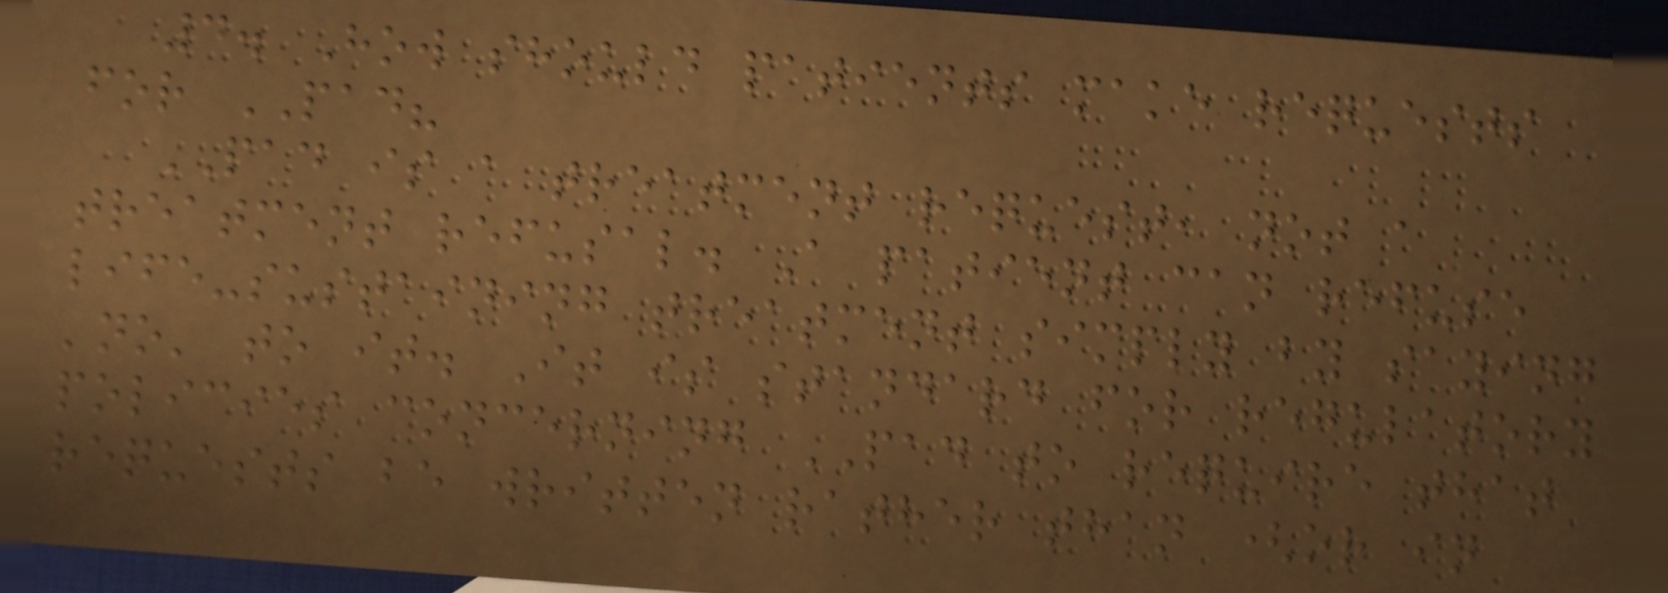4. How should patients make requests
for PAD?
PAD is a treatment request, not a
treatment refusal. A patient can refuse
life-sustaining treatment simply by saying
'no' to it. It is standard for regulatory
policies concerning PAD to require that
requests be written rather than (or in
